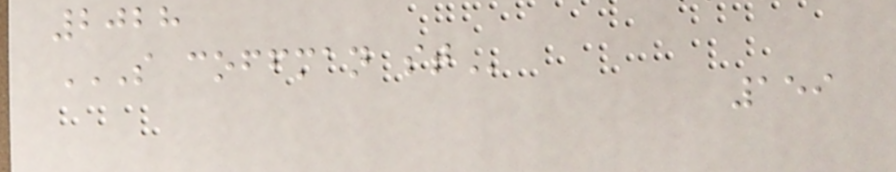2028
S COFFMAN ST
159
